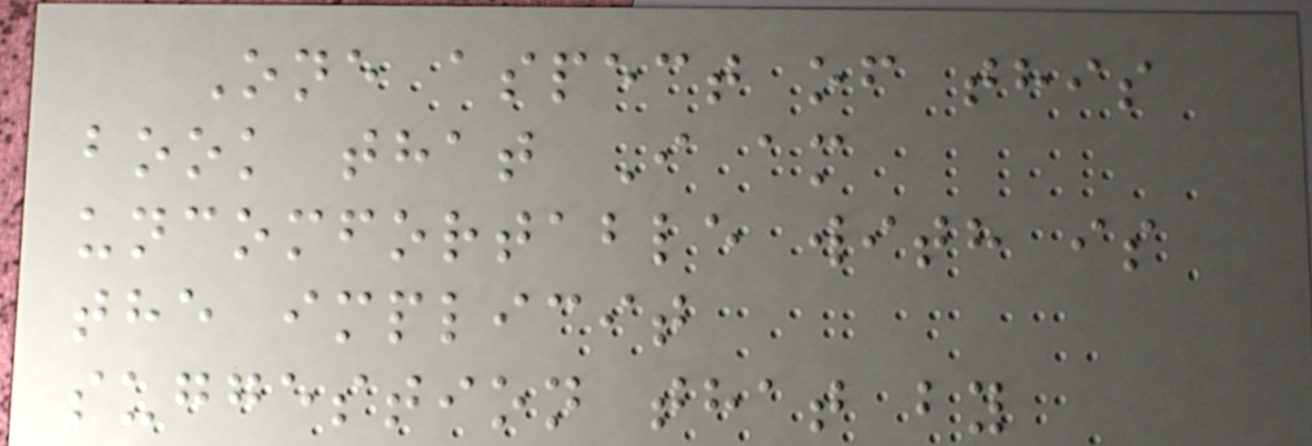One aspect of this
book that I am
uncomfortable with is
the implicit
suggestion that by
